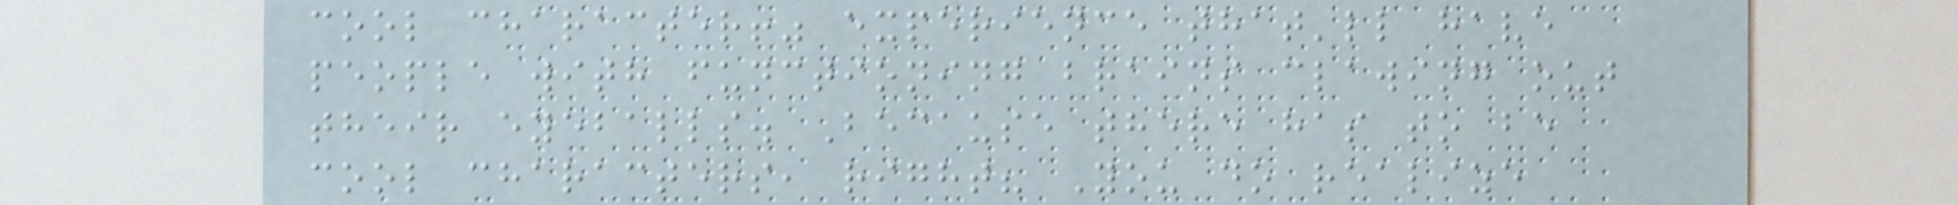cool character!" experience that'll have
people with functioning brains clawing out
their eyeballs. Because there has to be
cool characters, right? You do realize
